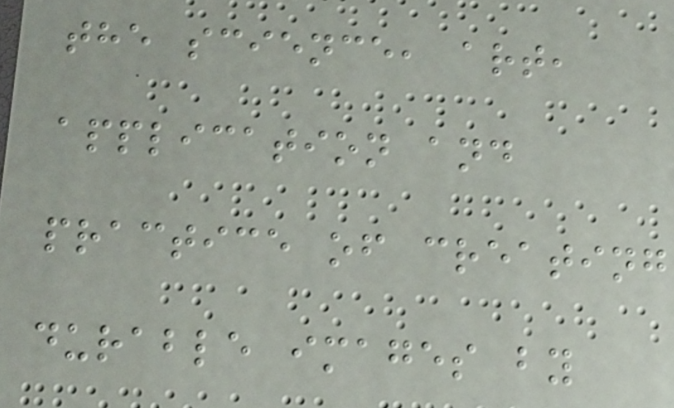the science, art,
application and
practice of creating
durable images by
